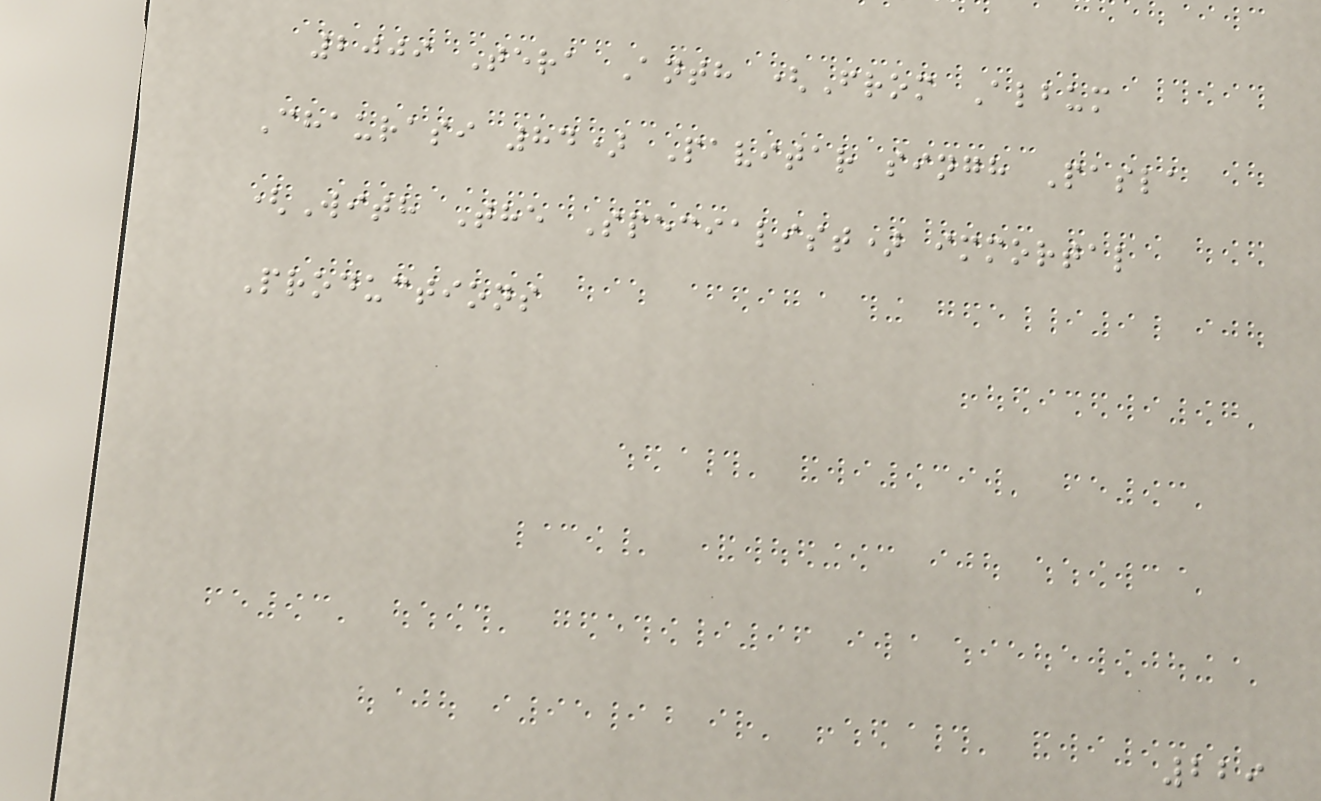2009 Tera Anth (From Album
Chaurasi 84) Pavitar singh Pasla
(With The Specialist) immortal
Productions
229
